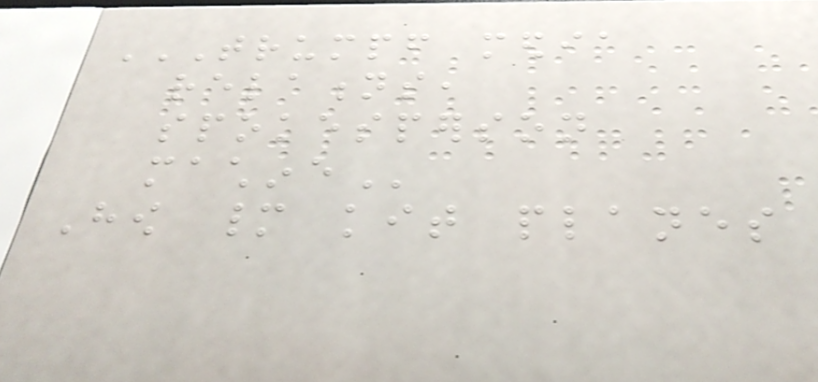TRUMPF MEDIA
RELATIONS,
SPOKESPERSON
MACHINE
How many kit planes
